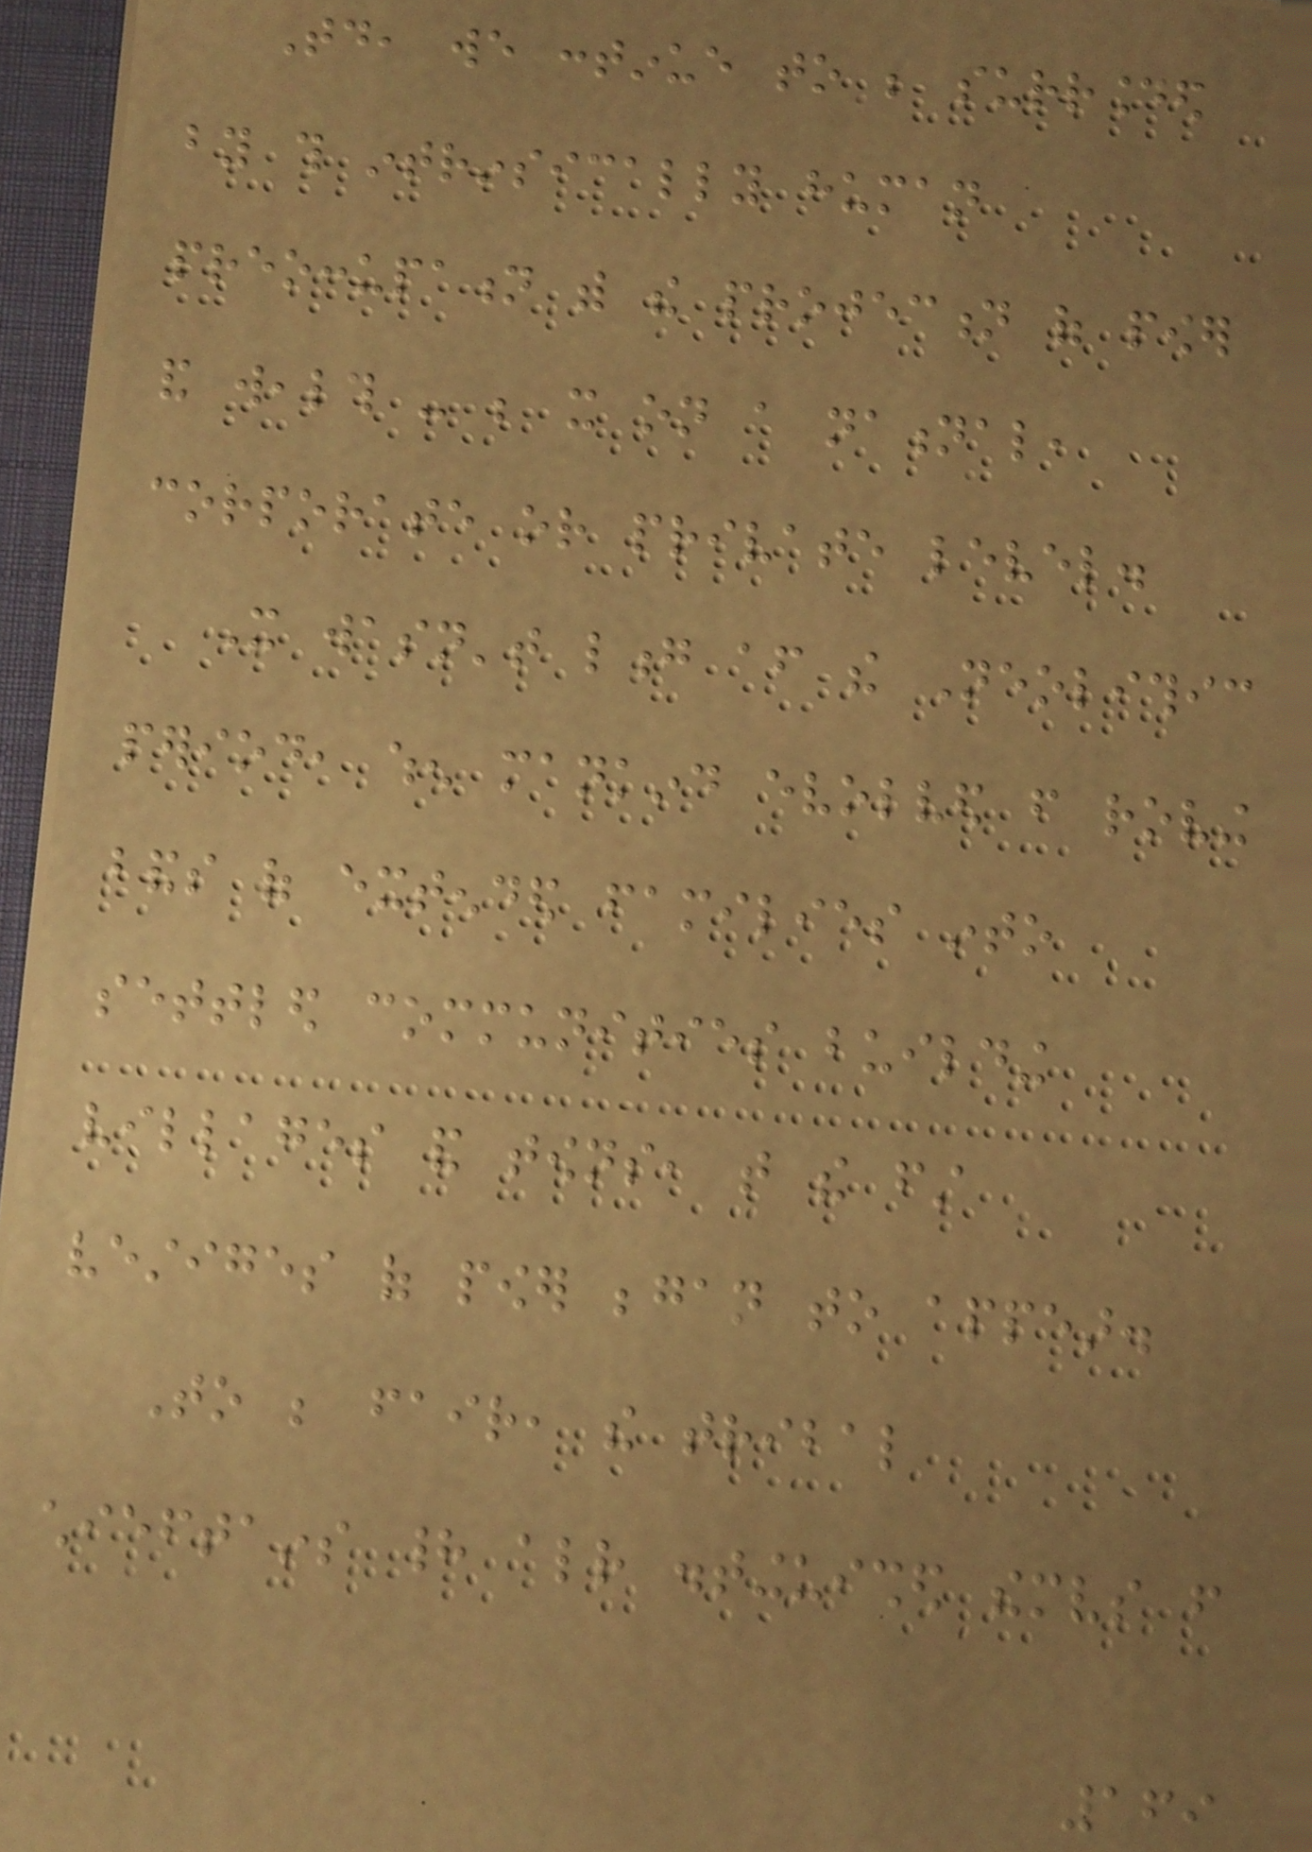Today, we continue to be surrounded
by this intrinsically human
preoccupation with the projection of power
and wealth - be it on a national,
corporate or private level.
It wasn't long after the Neolithic
period, when mankind evolved from roving
bands of extended families into
settled communities building
villages and towns, that the first
vestiges of power began to appear.
To be fair, the tribal
chieftains had already distinguished themselves from
169
